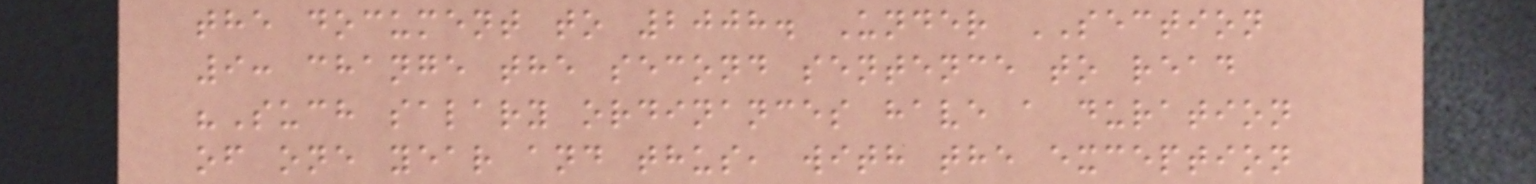the document to 2008. Under SECTION
9: change the second sentence to read
"Such salary ordinances have a duration
of one year and thus, with the exception
